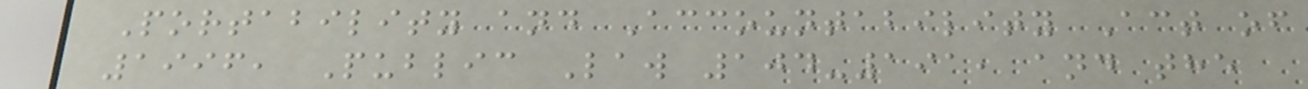Portability and Accountability Act of
1996, Public Law 104-191, and the
